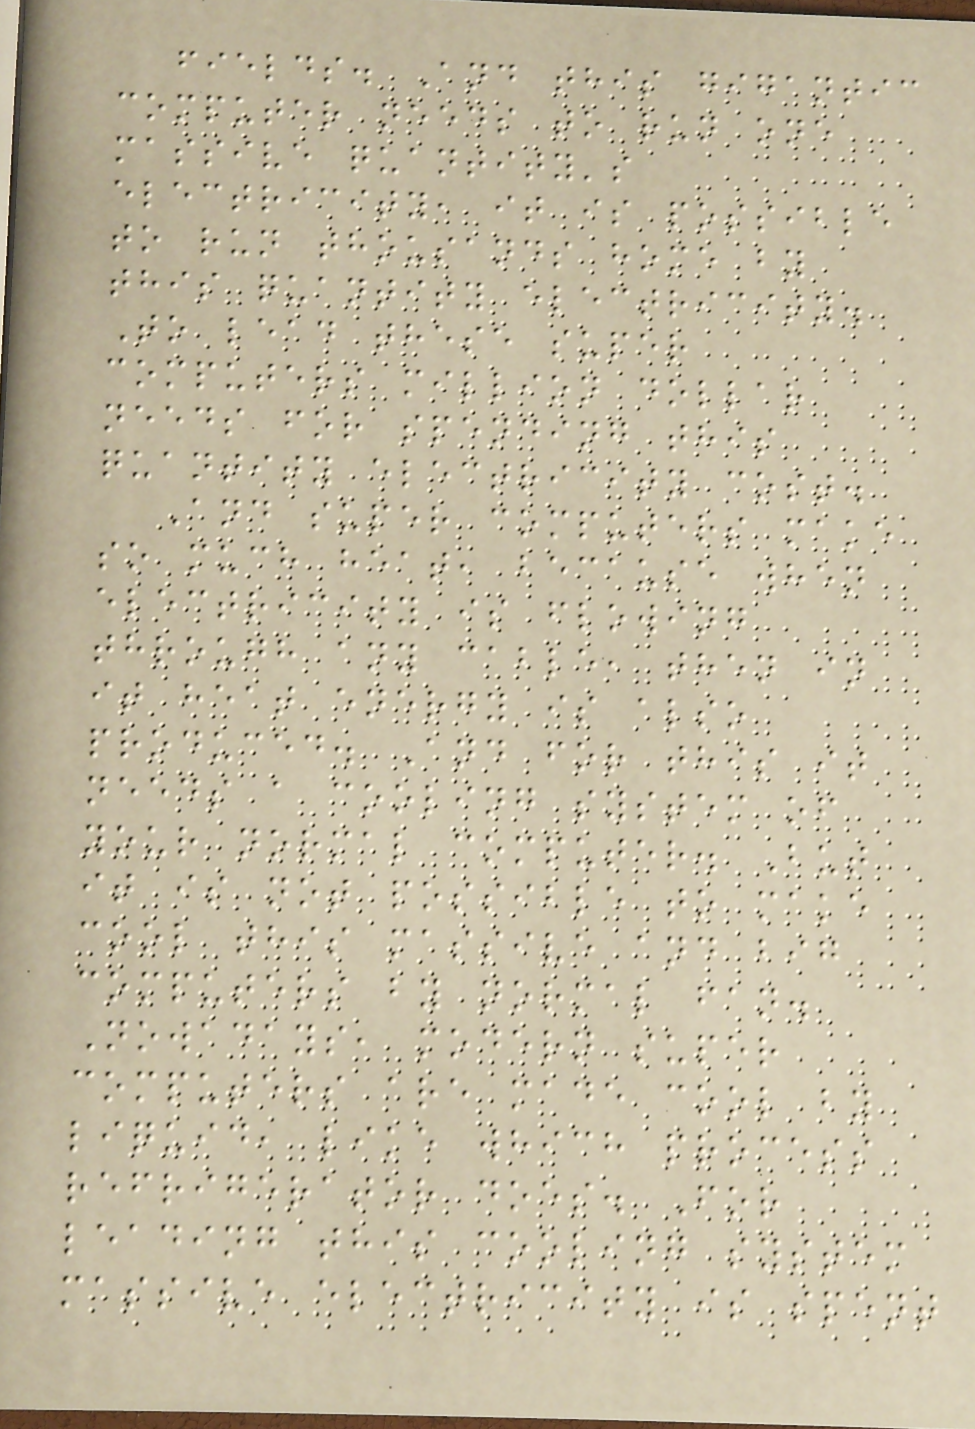fields. And this gigantic
computer needs to run one
massive quantity's
electricity, it is possible
to run thousands home by
this quantity electricity.
To lead these super
computers million dollar
needs for spending this
quantity electricity cost.
And super computers make
so much heat, because when
electricity is flowing
through any cable, then in
it heat energy is also
produced. And for this it
needs a cooling system of
your normal computer. But
it is not possible to make
cool this massive and big
computers by normal fan.
Nowadays, modern super
computers are made cool by
liquid, like which process
refrigerator does. For
leading this cooling system
massive electricity is spent
